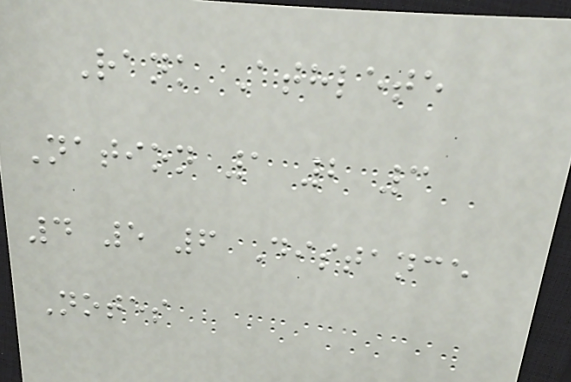Rank Athlete
Nation 1 2 3
4 5 6 Distance
Notes
